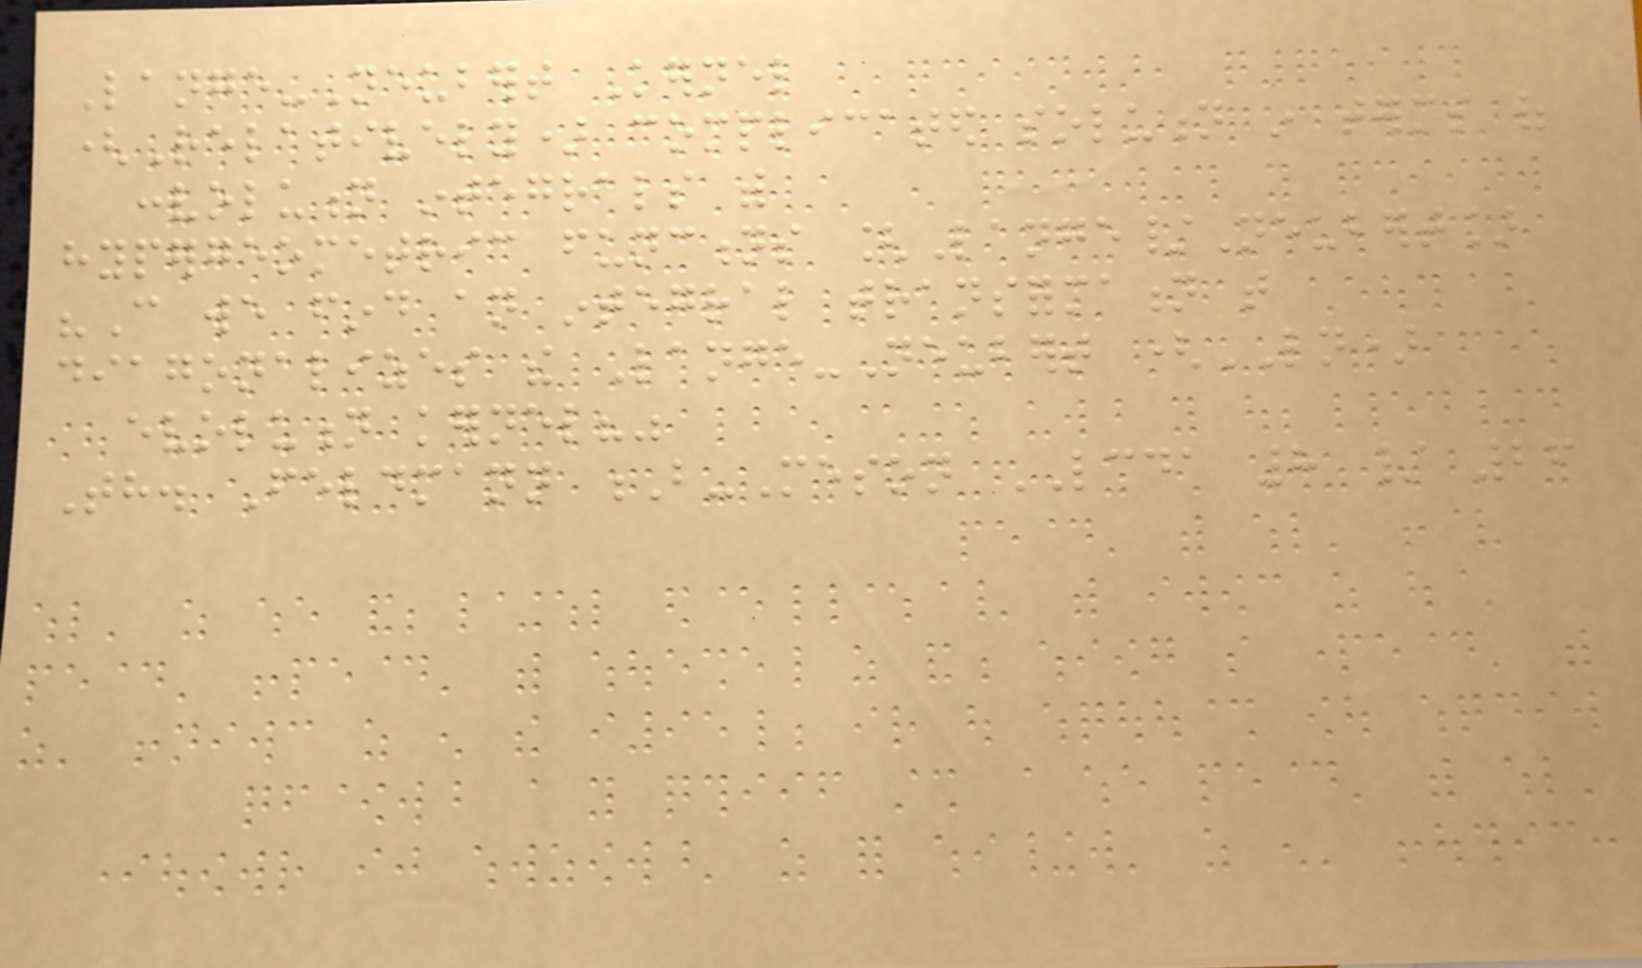Lange-Neubert Kernel
(Relatively) complicated solution in terms of
convolution integrals with
hypergeometric functions [Lange/Neubert]
"Can we find an integral transformation that
diagonalizes the Lange-Neubert (LN)
evolution kernel?"
Th. Feldmann B-Meson LCDA 8 / 26
